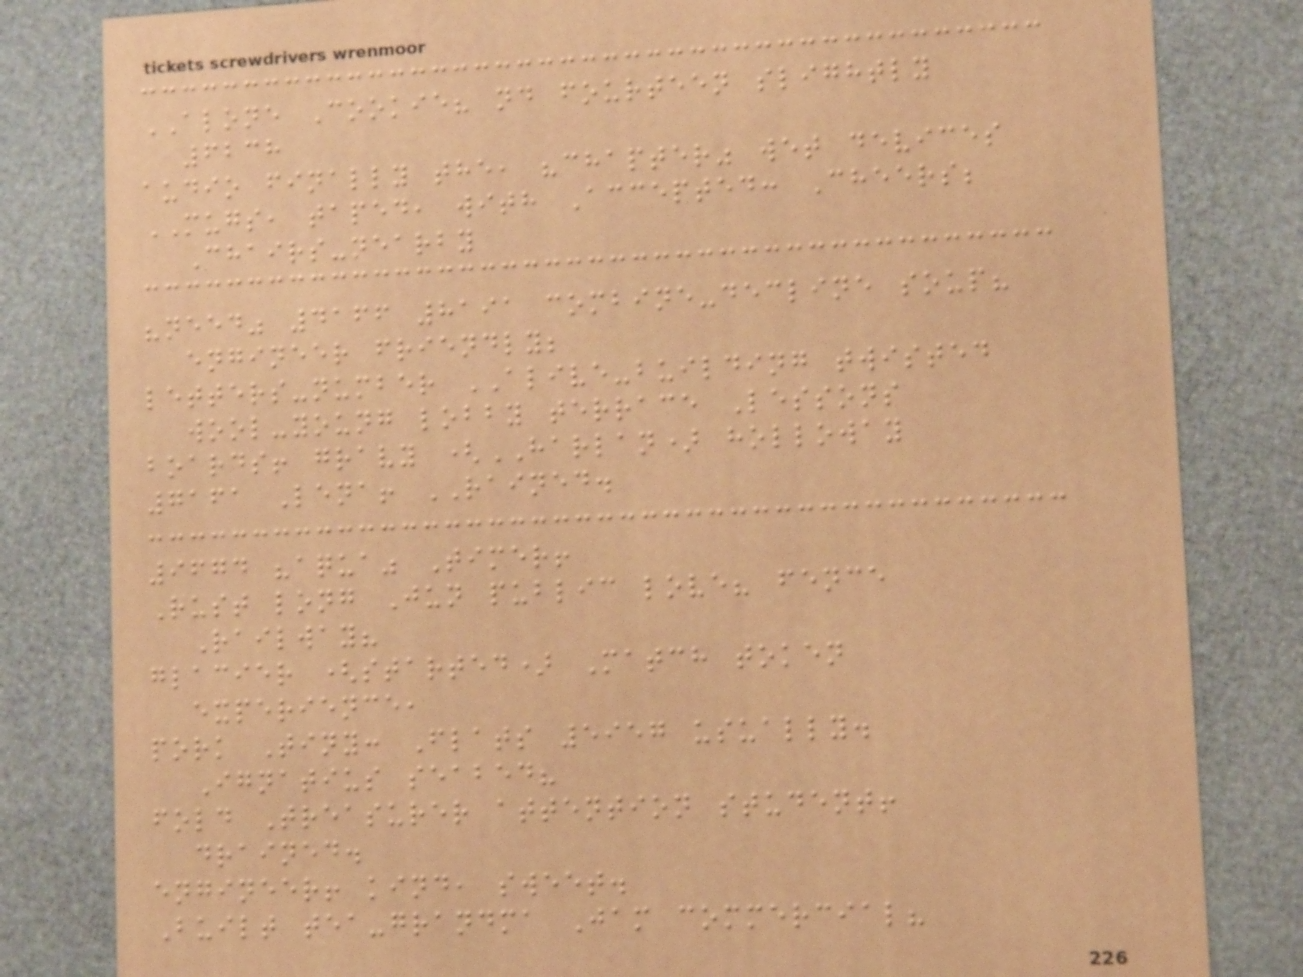ALONE Cookie? nd fourteen slightly
6238
audio finally the, "chapter" wet devices
MUGS, taped, with Accepted: Cheers;
Chairs-nearby
"need" 4166 8191 combine-decline soup?
engineer friendly;
letters-number ALIVE-building twisted
wool-young lobby terrace Lessons
boards! gravy (HARLAN) holloway
7161 Lena! RAINED.
9674 "aqua" Timer!
Rust long Jun public love? fence
Railway?
glacier (started) Match token
experience,
pork Tiny: Flats 5957 usually.
Ignatius seabed?
fold Treasurer attention student!
drained.
engineer! kind, sweet.
Built tea-grandma Jam commercial?
